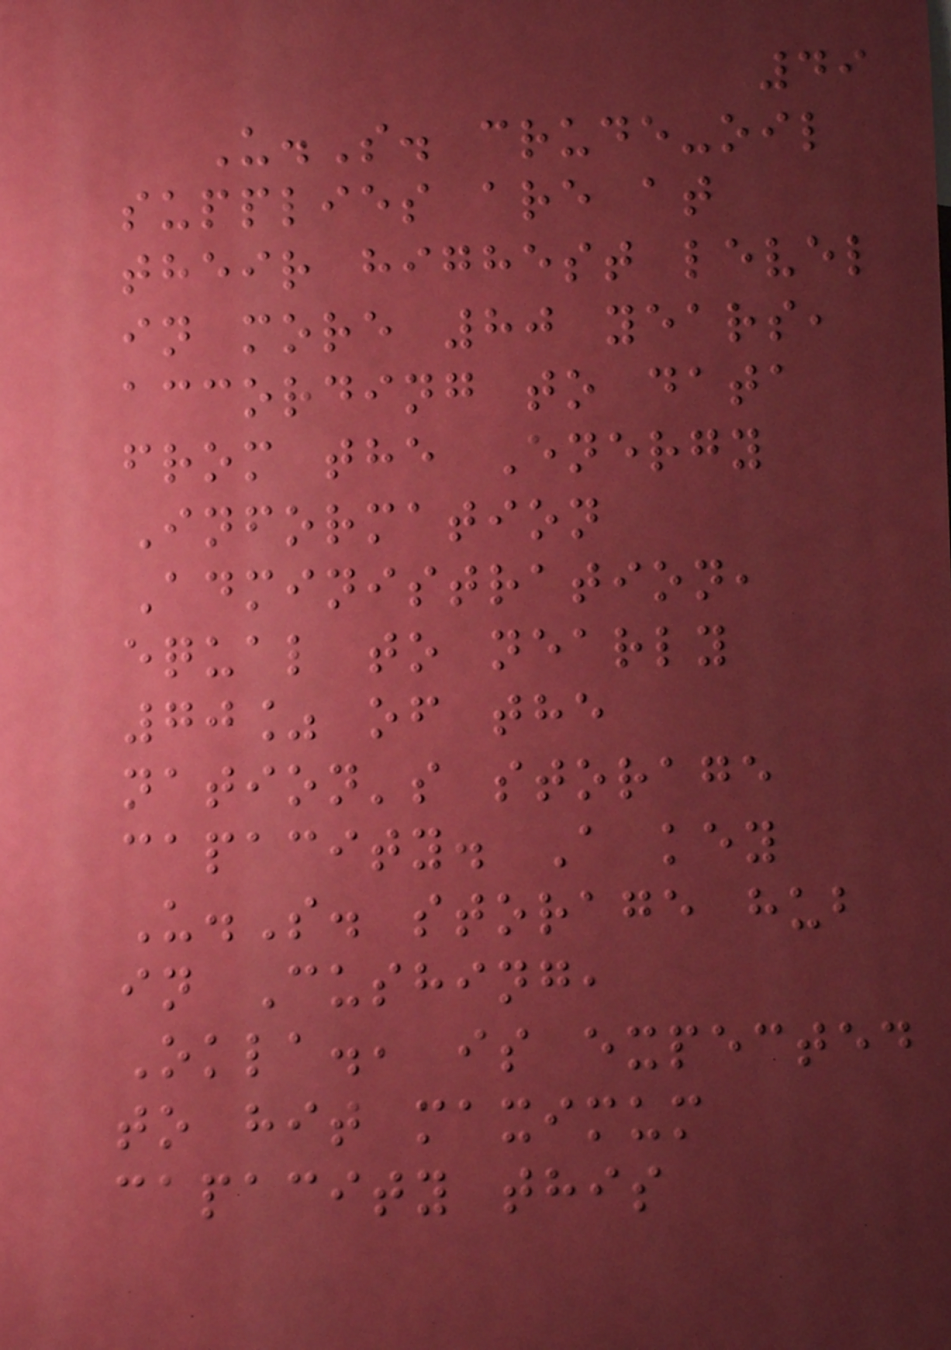49
U.S. crude-oil
supplies are at
their highest level
in more 80 years,
according to data
from the Energy
Information
Administration,
equal to nearly
70% of the
nation's storage
capacity. A key
U.S. storage hub
in Cushing,
Okla., is expected
to hit maximum
capacity this
